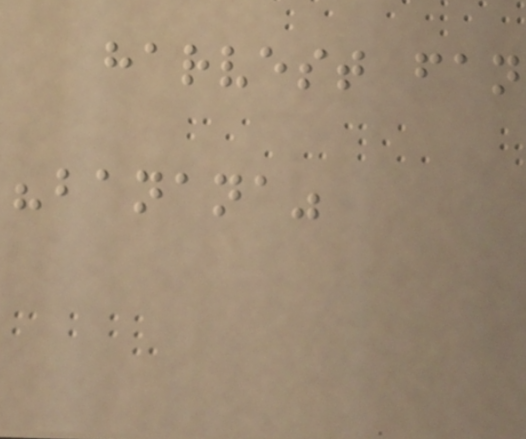harvest fan
"banana"
